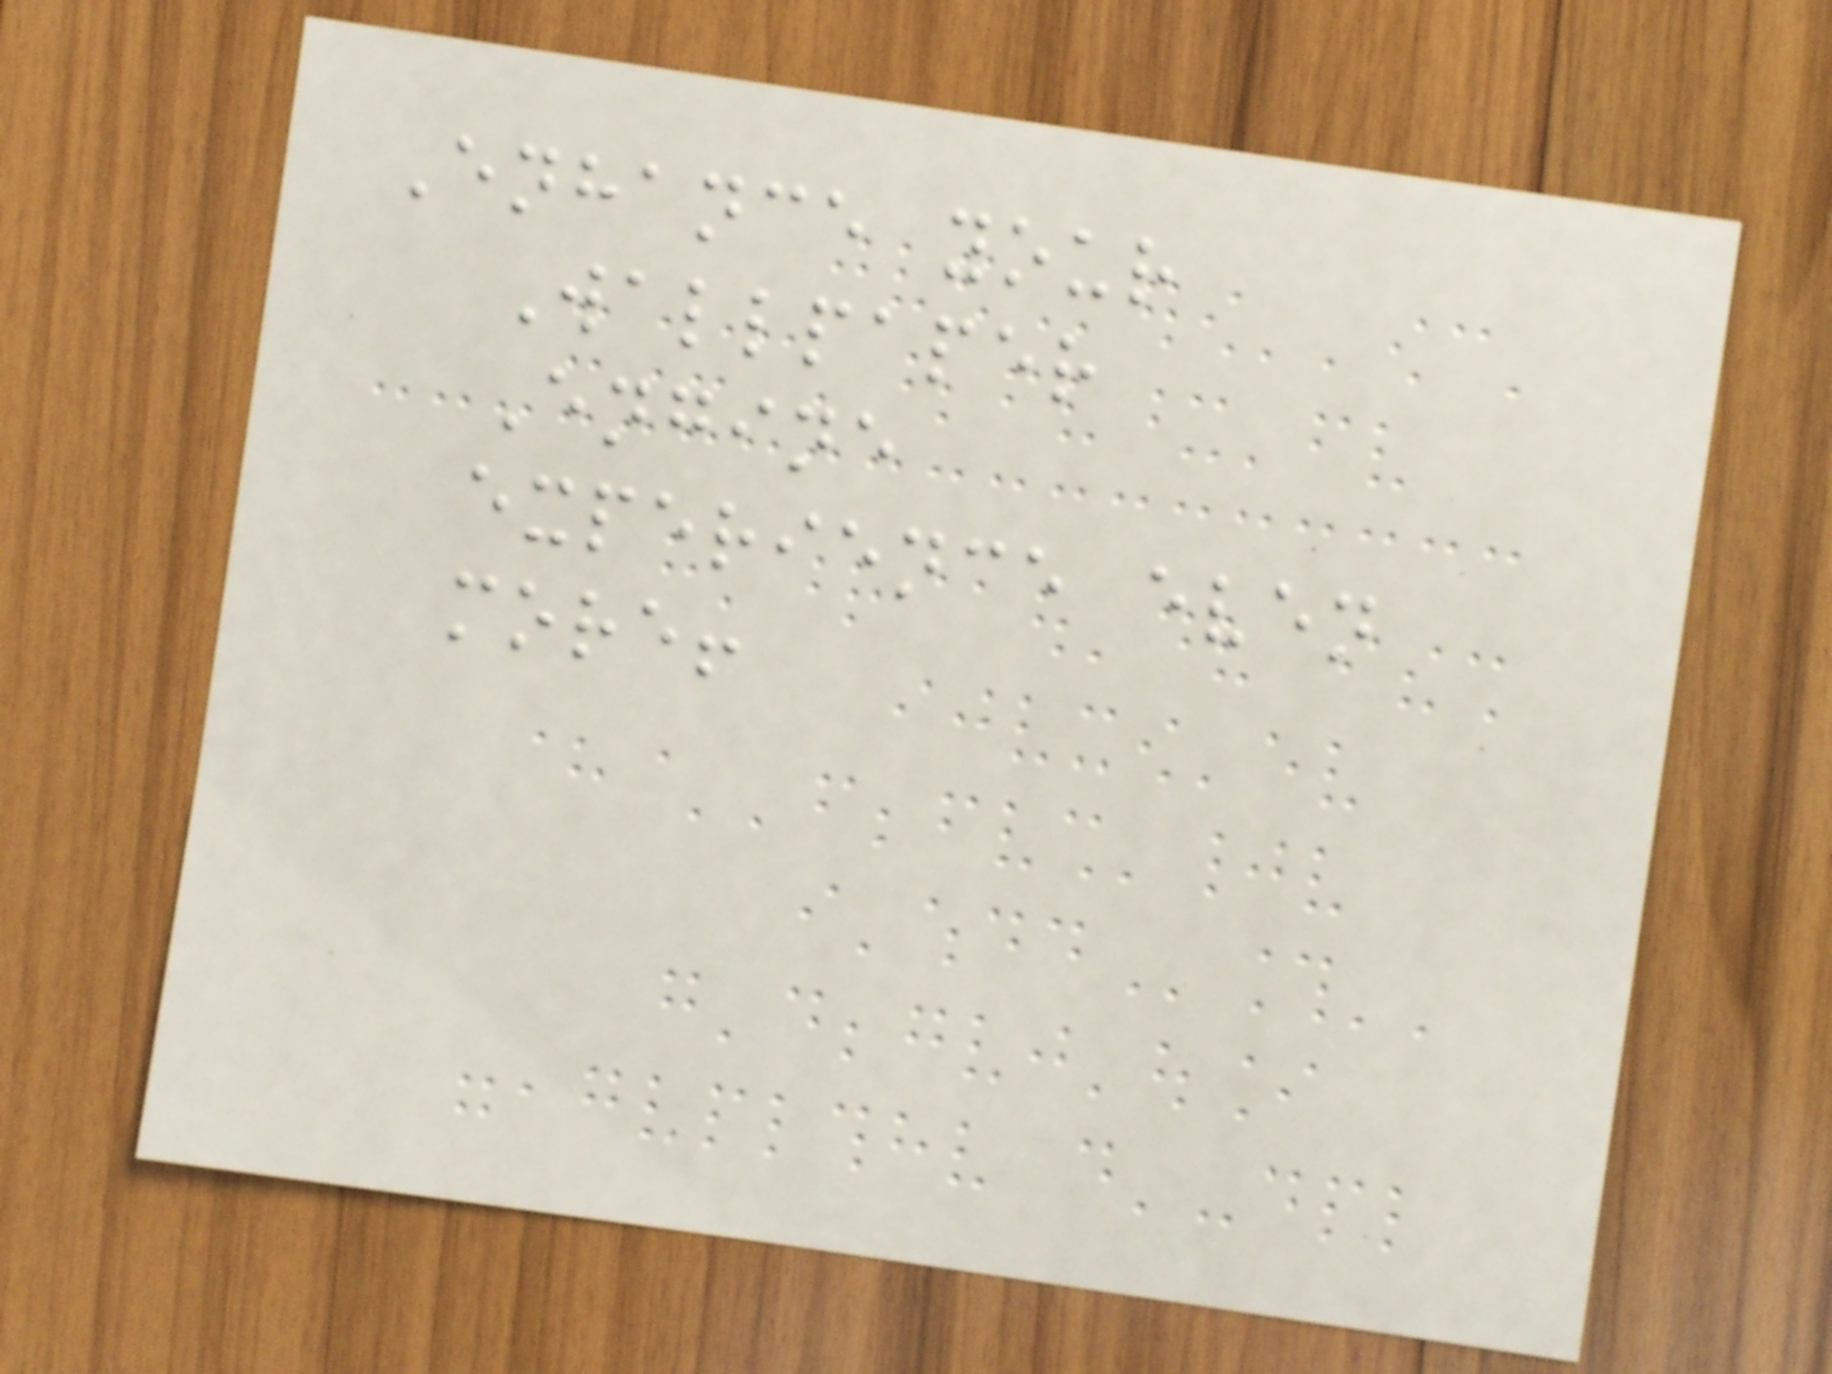Enhance your
Wallpaper
Engine
experience even
more!
